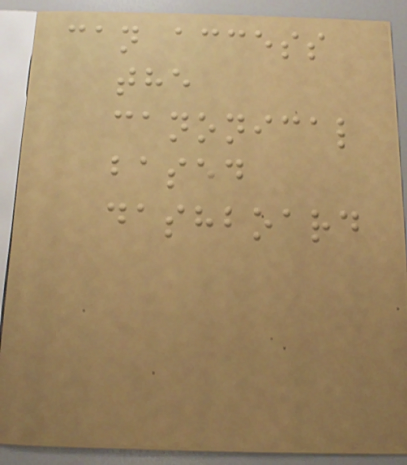can access
the
canonical
based
dashboard
